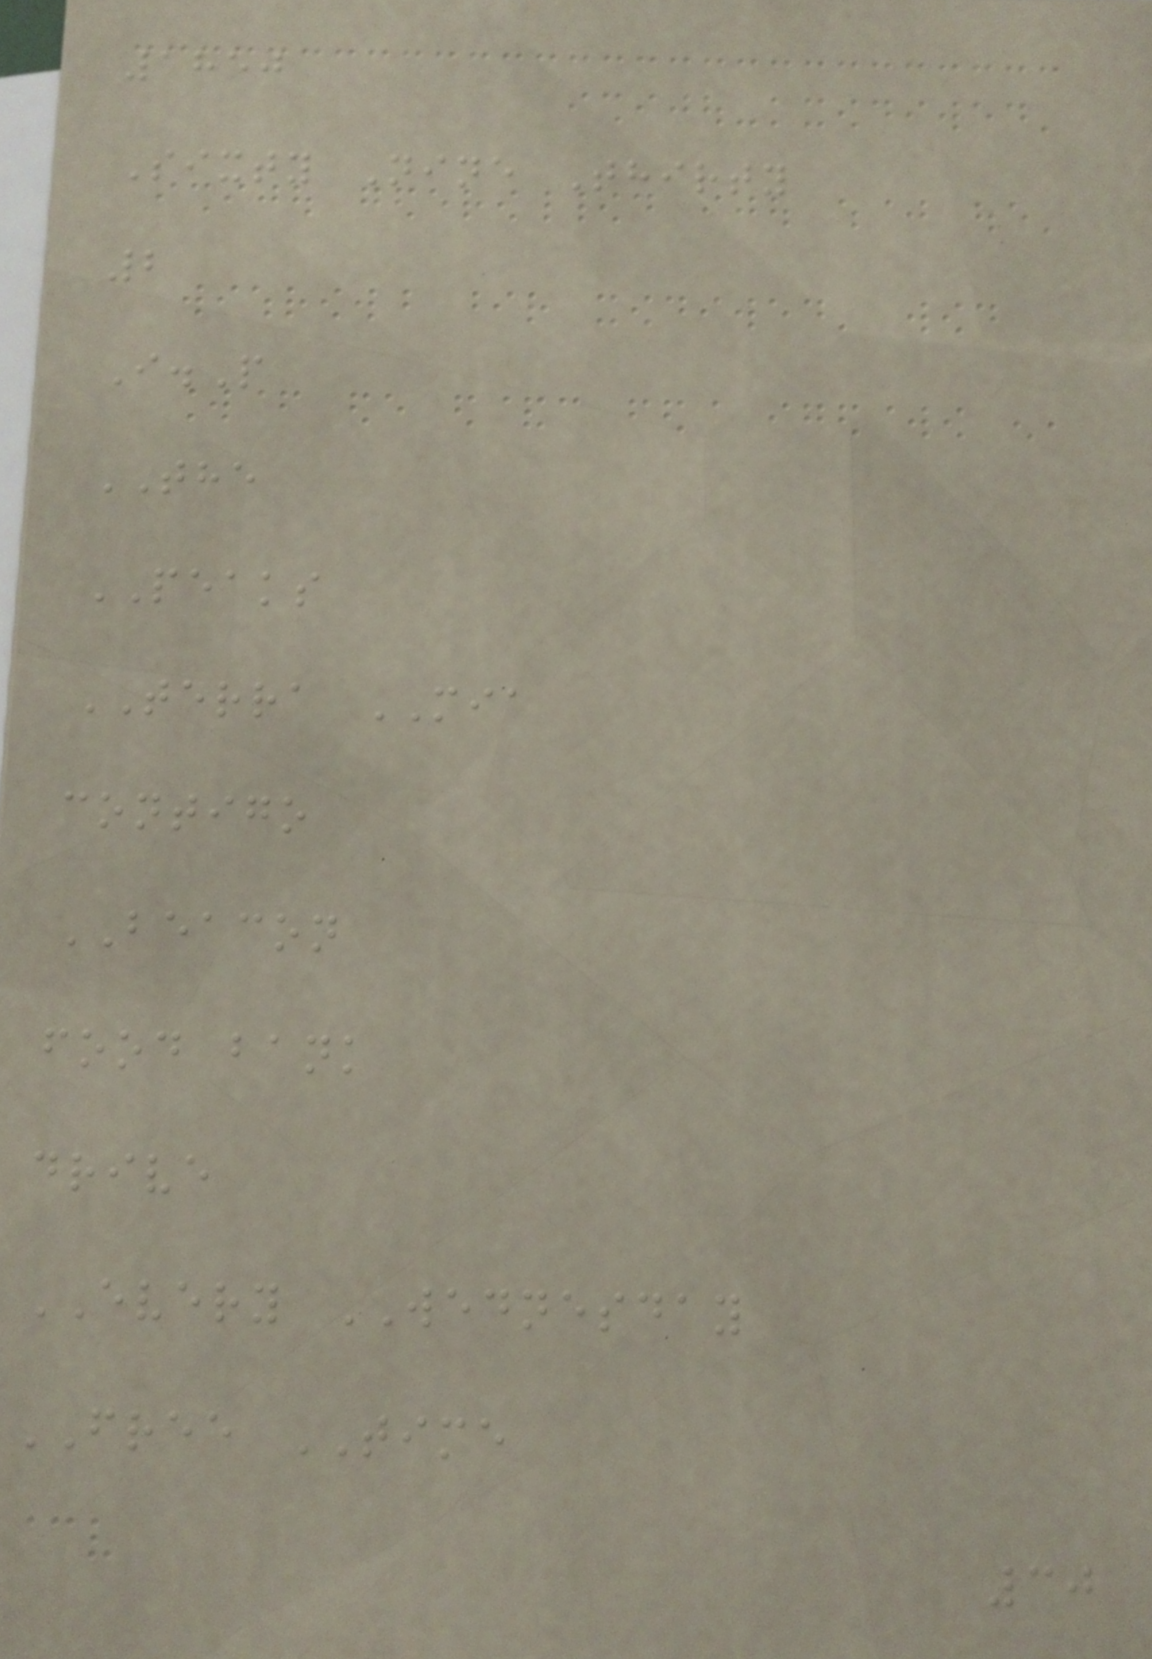1850
Sixty Nine Thirty
2
I.P
THE
PEAKS
TERRA MIA
contigo
BEACON
food bank
drive
EVERY WEDNESDAY
FREE TIME
30
